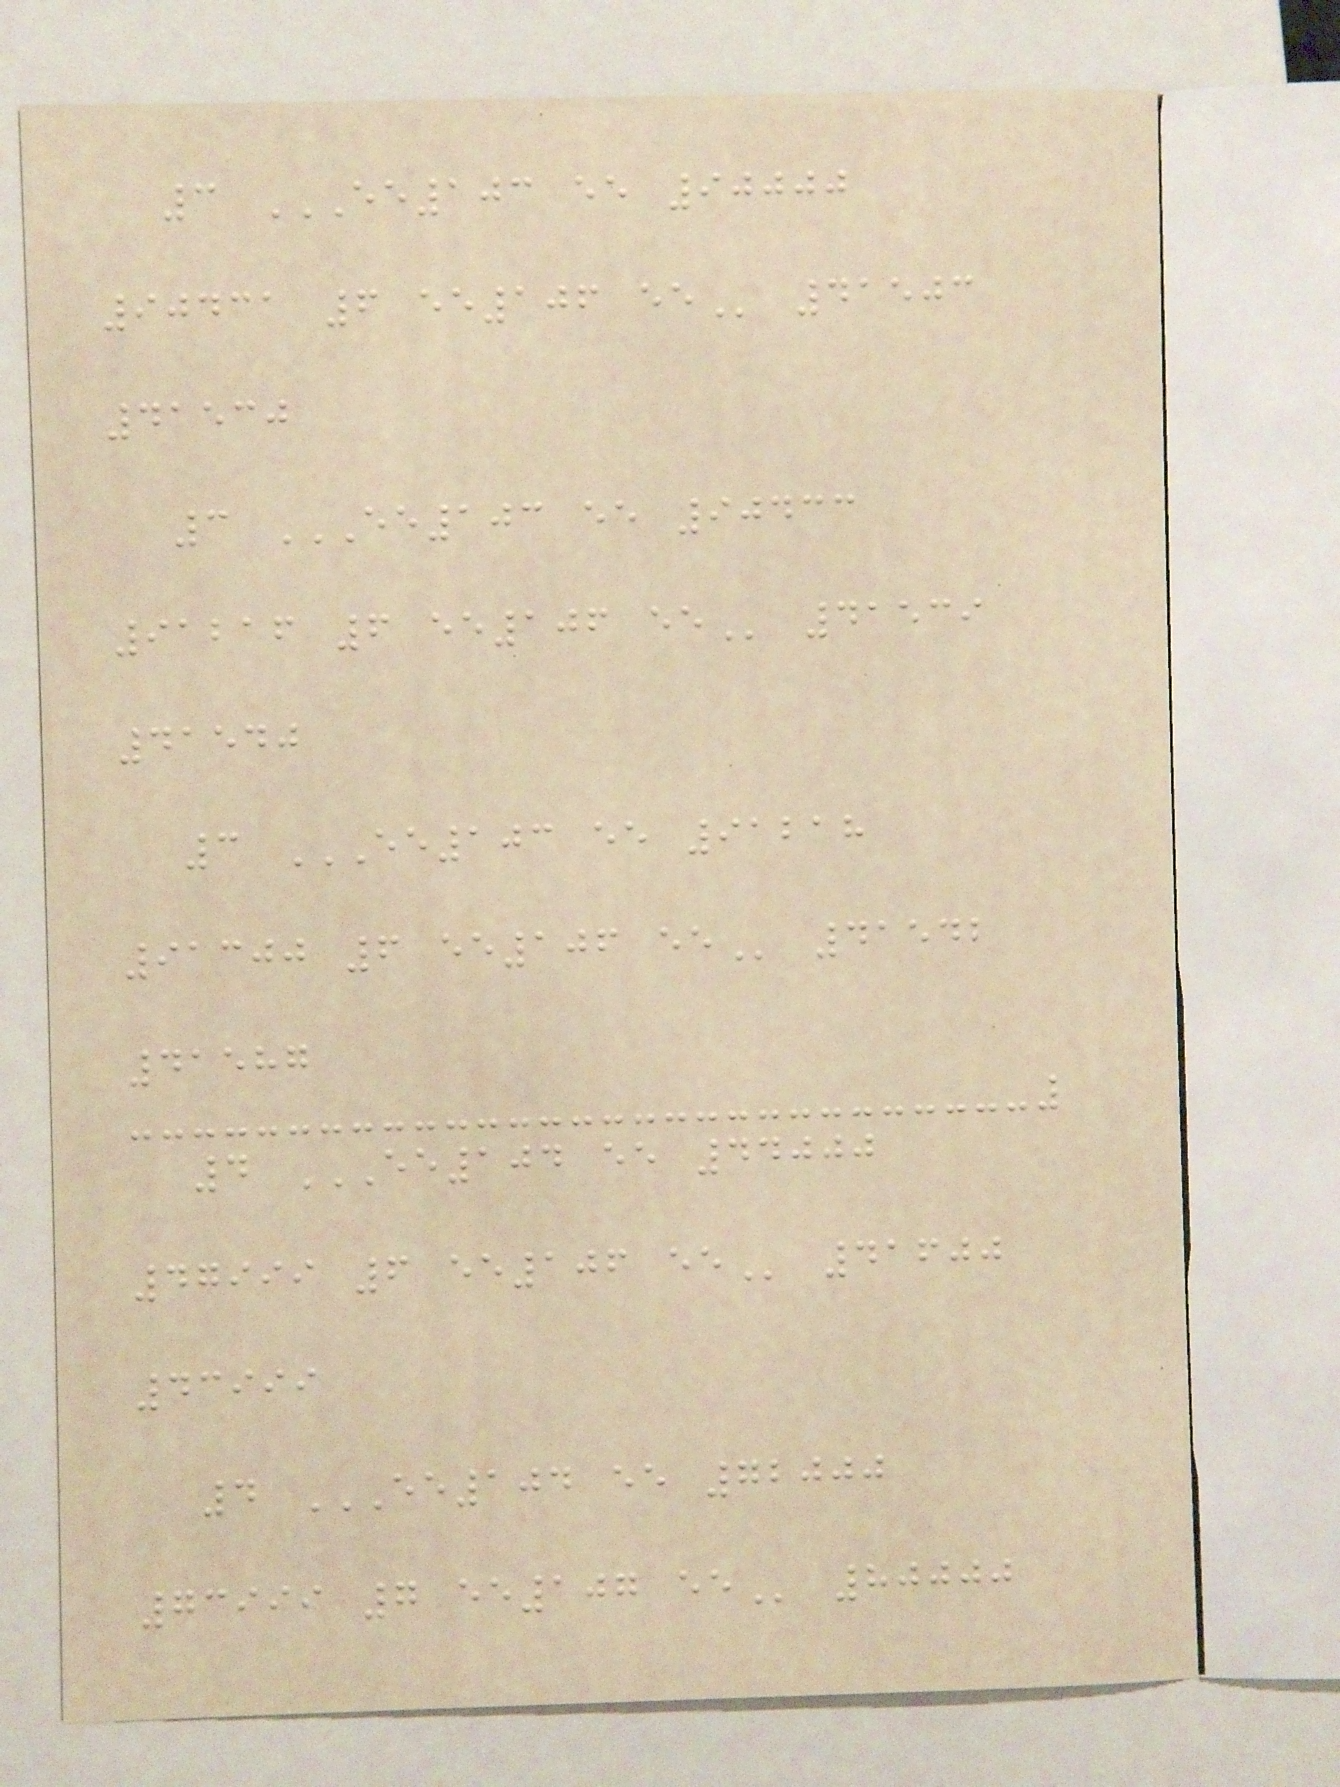3 EE103 EE 90000
90431 6 EE106 EE 41503
41530
3 EE103 EE 90433
91216 6 EE106 EE 41539
41540
3 EE103 EE 91218
91300 6 EE106 EE 41542
41587
4 EE104 EE 44000
47999 6 EE106 EE 41600
43999
4 EE104 EE 72000
73999 7 EE107 EE 80000
